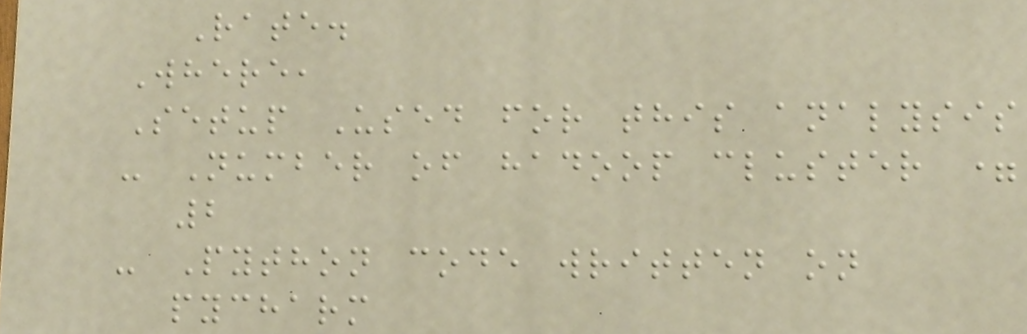Rate.
Where,
Setup Used for this analysis
- Number of hadoop cluster =
2
- Python code written on
pycharm
